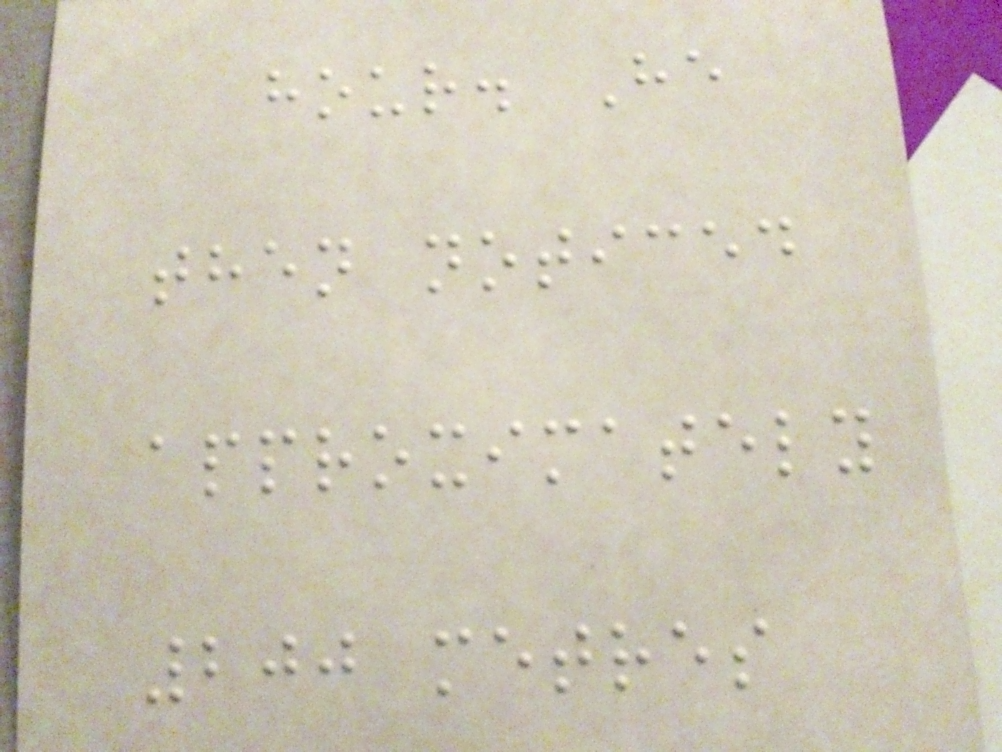hour. He
then noticed
approximately
200 metres
